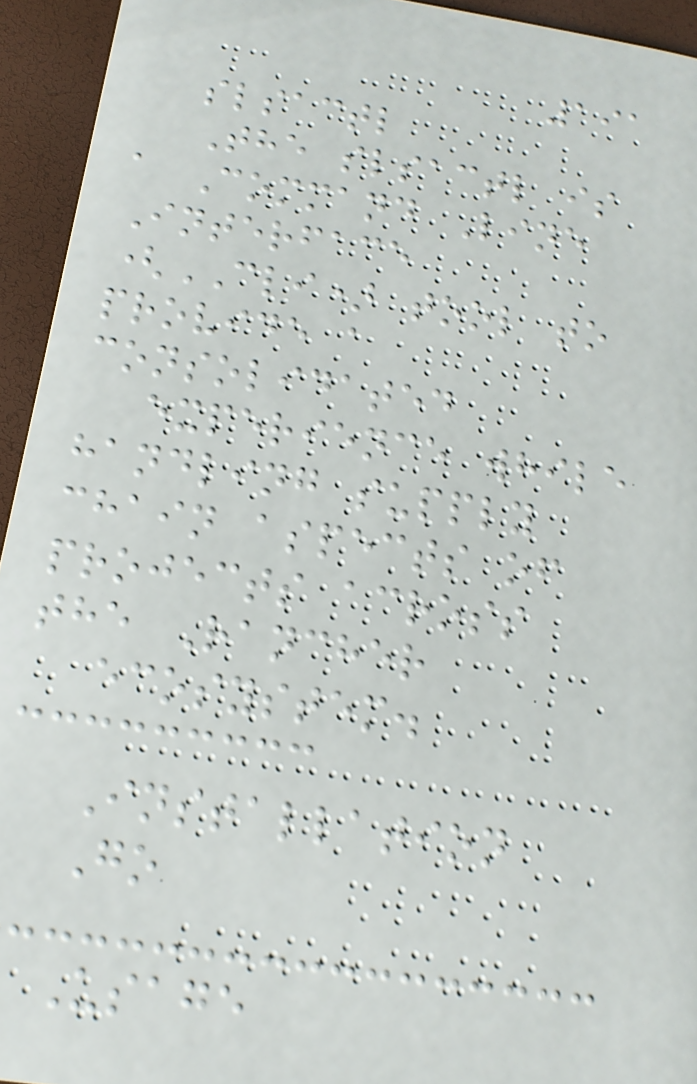191
slsactl
The slsactl is
a Command Line
Interface
(CLI) tool to
provide a
consolidated
experience while
handling supply
chain aspects of
projects across
the Rancher
ecosystem.
Installation
Go
Usage
